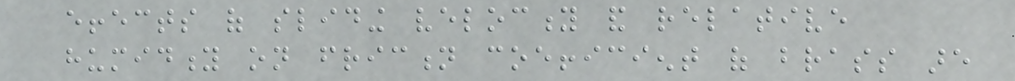effects of sliding velocity and relative
humidity on friction coefficient of brass are
